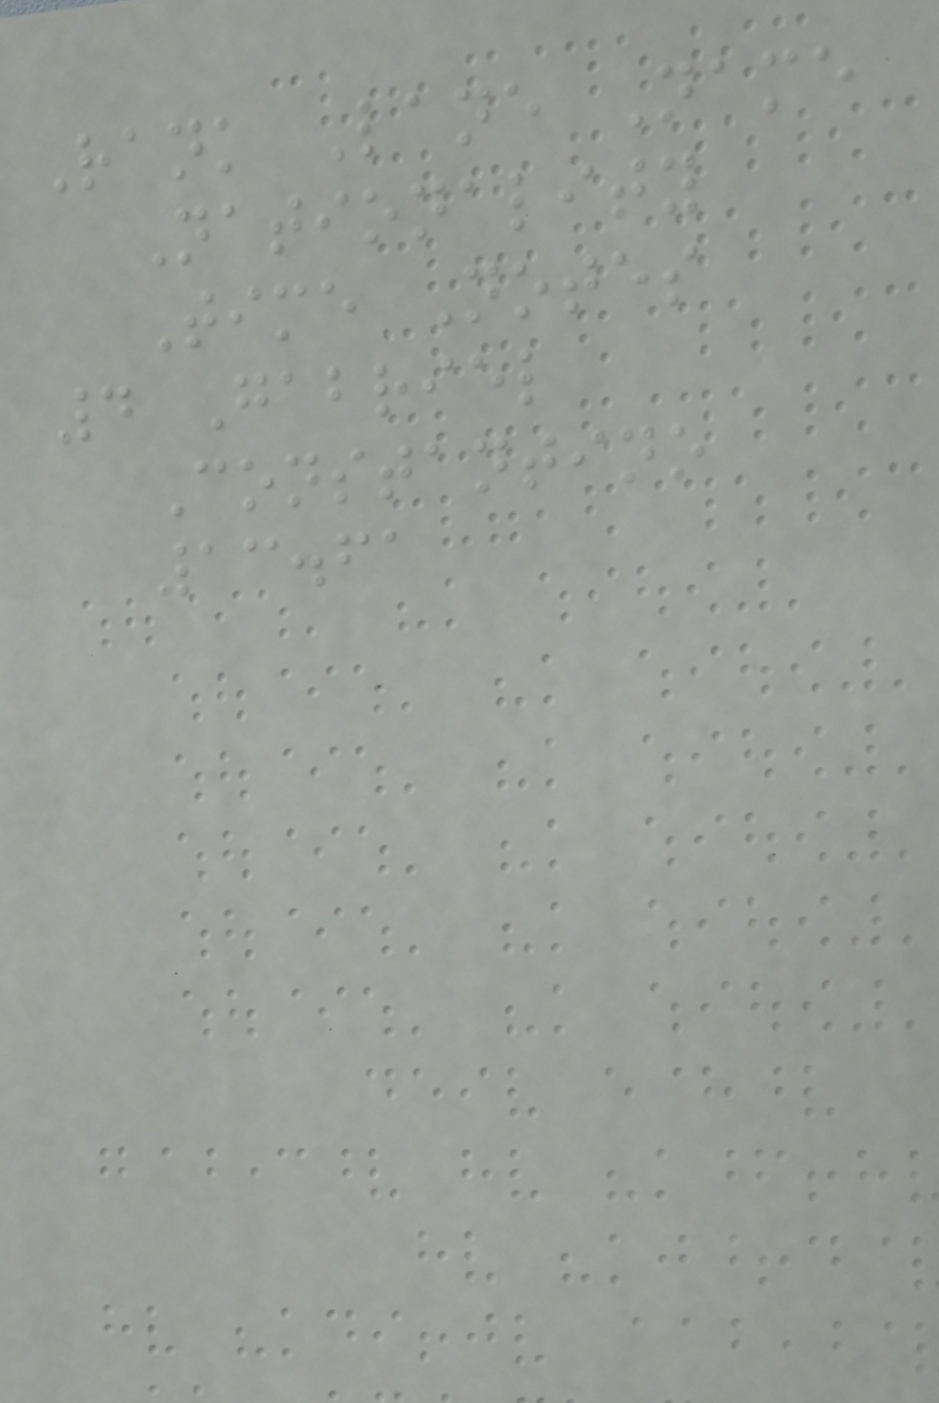Rank Lane Name
Nationality
Time Notes
4 Gabriel
Constantino
13.61
